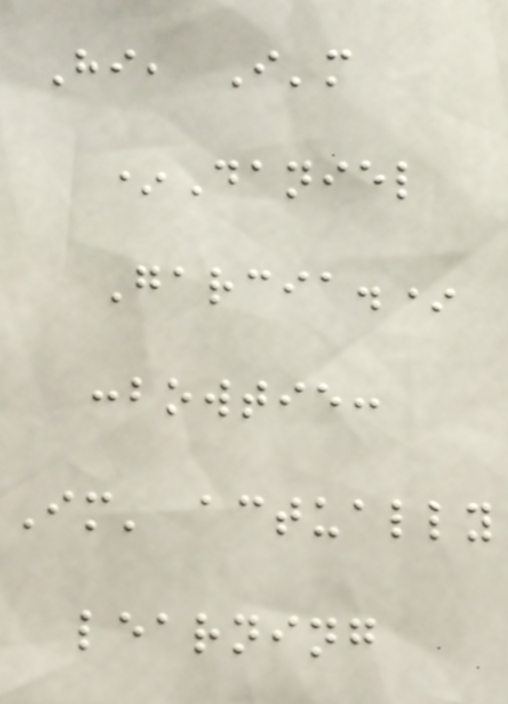Hi, I'm
*Daniel
Garcia.*
:bowtie:
Im' actually
learning
